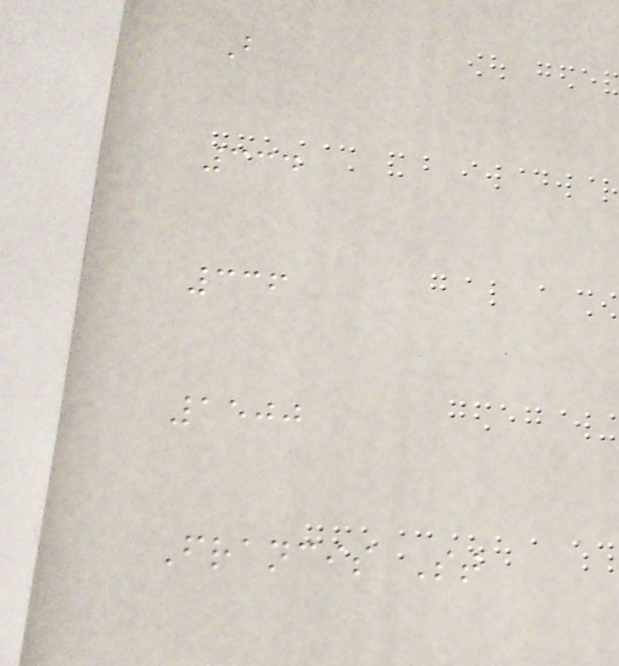B
334
336
1500
Francis St
